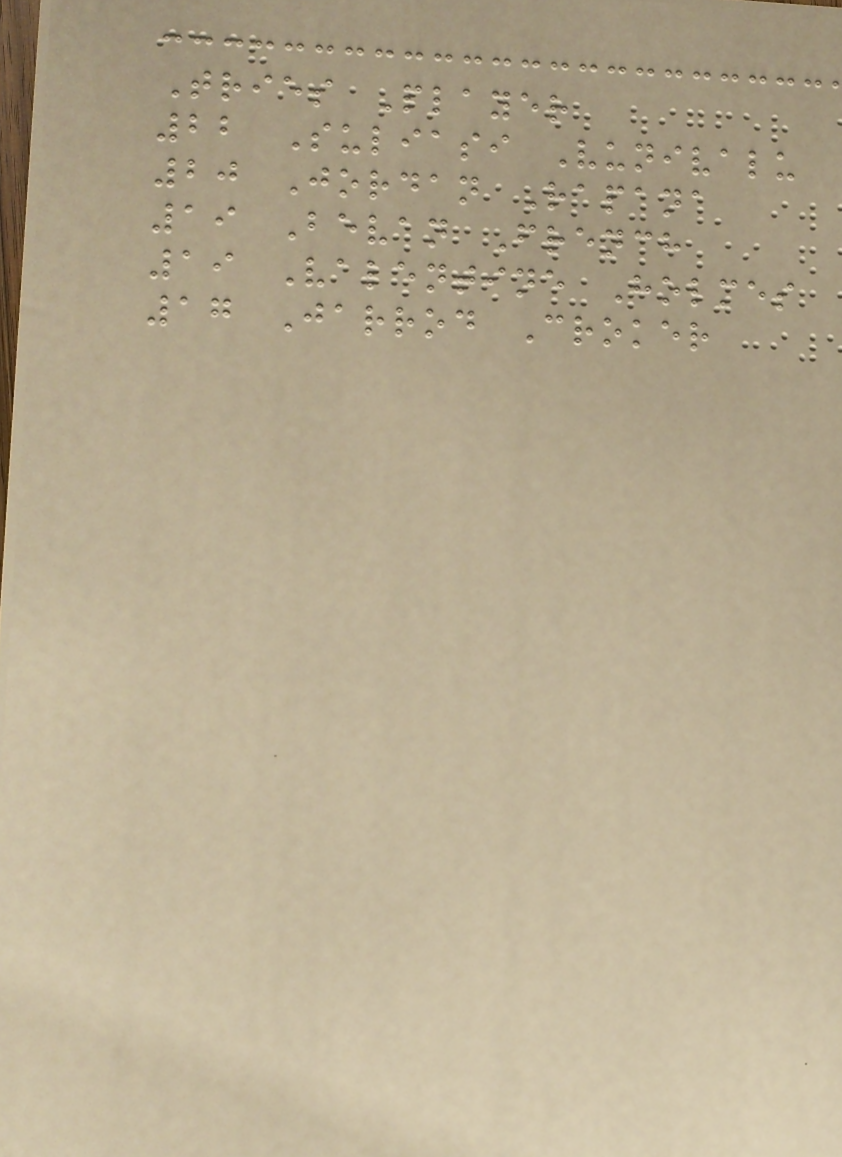Tries Player
22 Suliasi Vunivalu
20 Jordan Rapana
19 Bevan French
19 Valentine Holmes
17 Jarrod Croker
